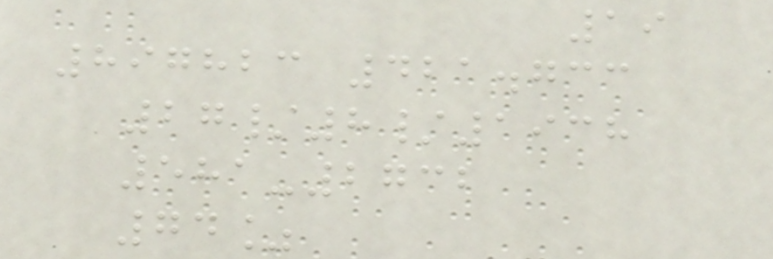19
897823 421.733
27/8/1938
581-2732
74%
